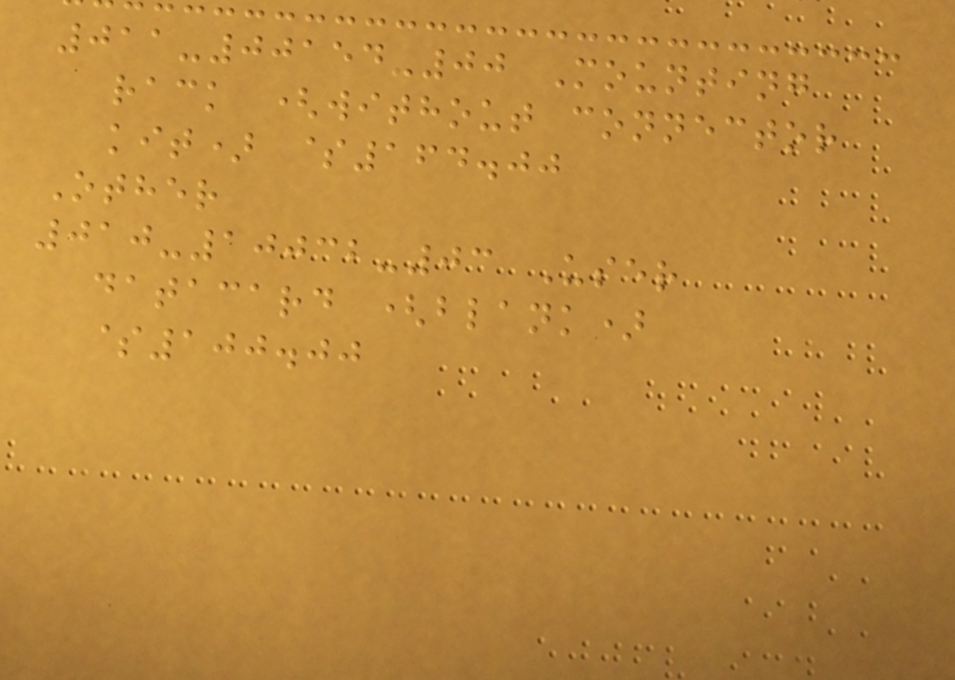011-00154-00 Mounting
rack (without connector
kit) $164.00
Other
010-10032-03 User
datacard (blank)
$100.00
